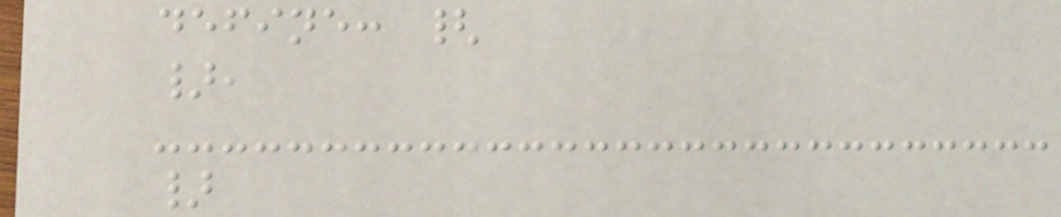define: {
},
}
